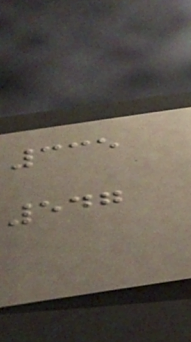335
547
